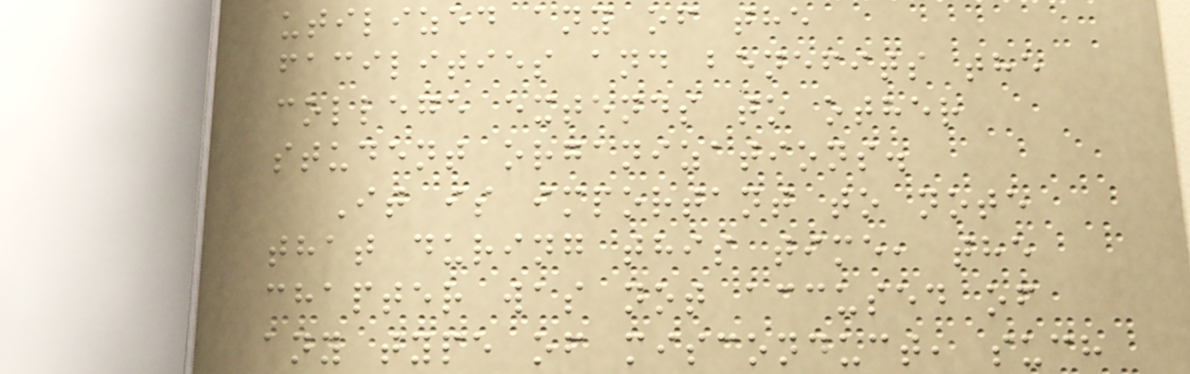utilized any of the
facilities and benefits the
college extends to other
student organizations.
It is important to note
that during this time, the
chapter was not accused of
any type of misconduct, such
